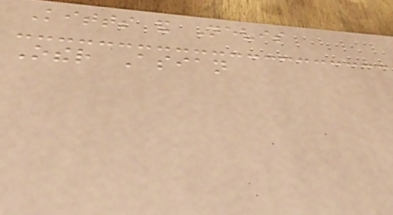Kitts and Nevis
Other Asian
